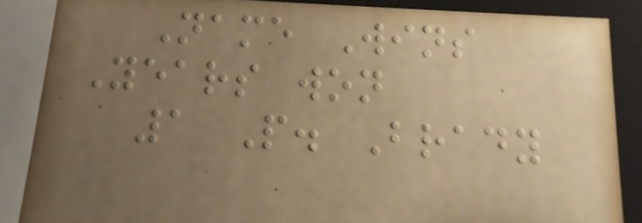Name Wins
Years won
1 P. Brady
